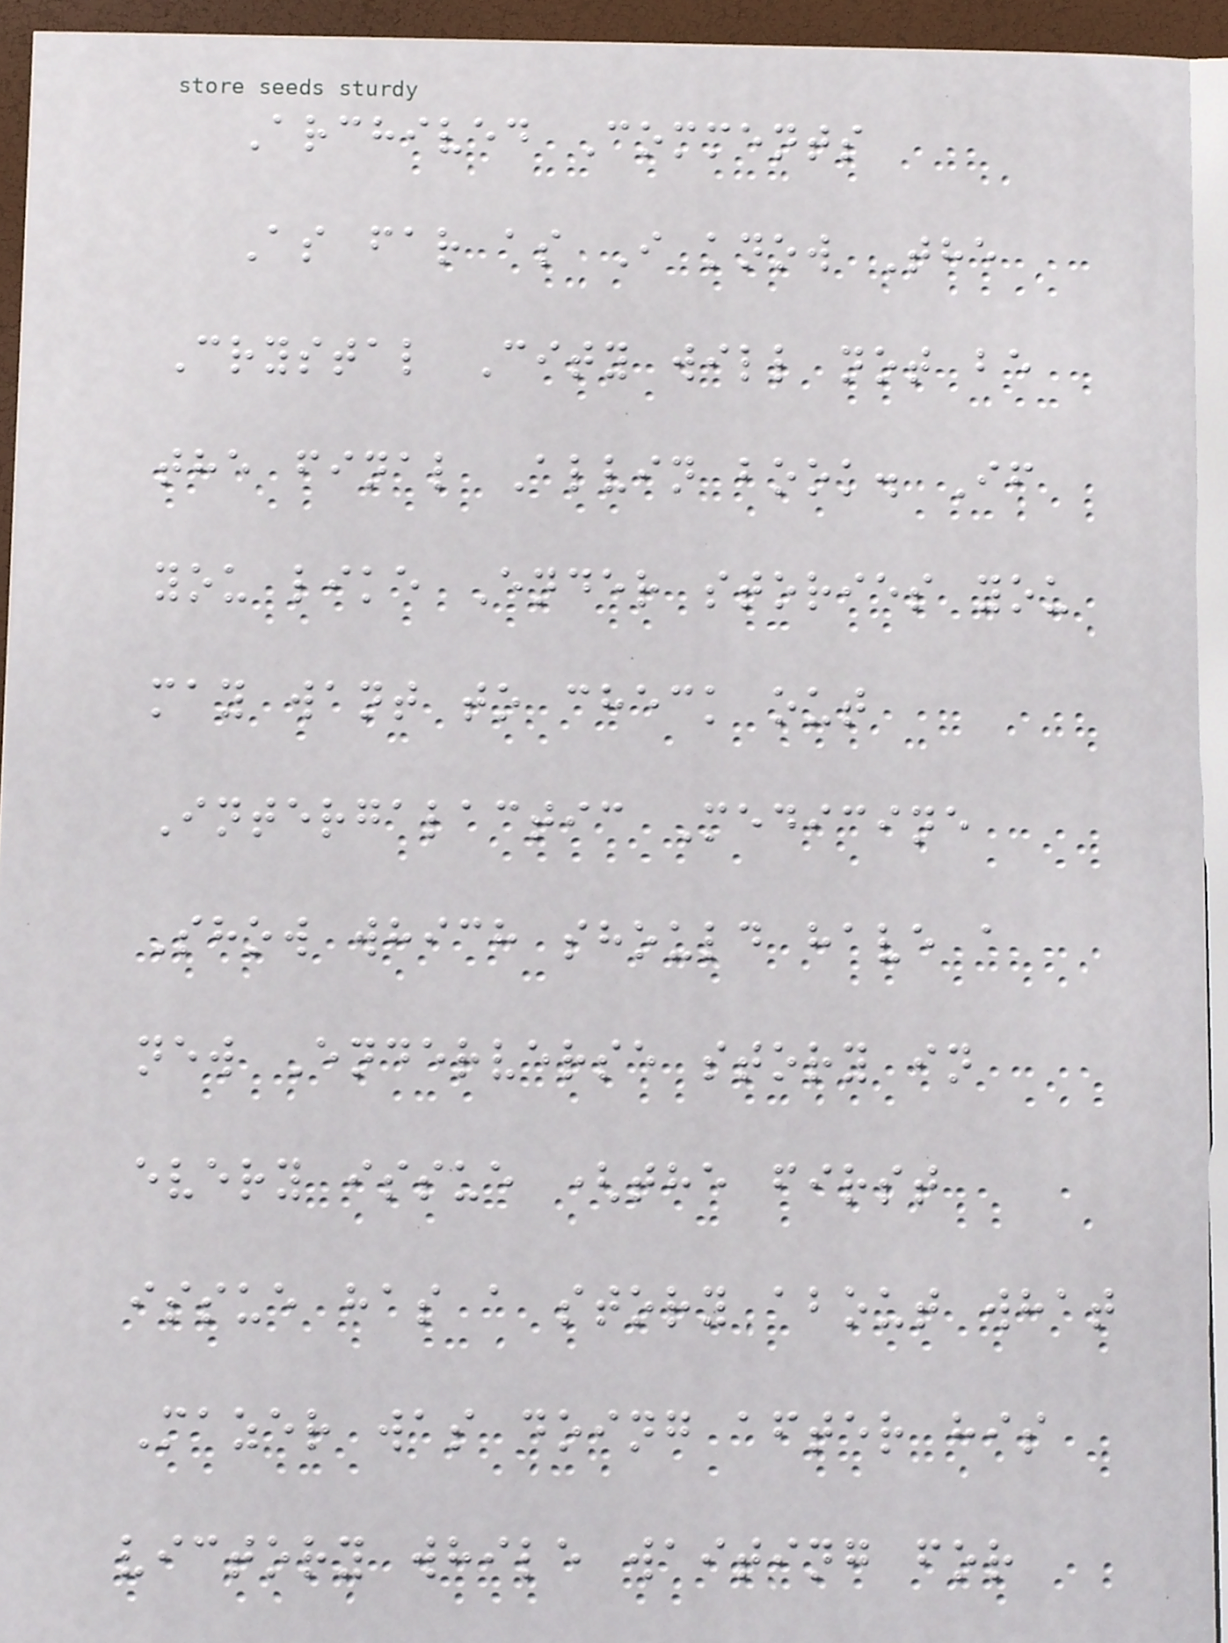Archived Comments
As far as I know The
Crystal City will not be
the final Alvin book. If
you like Ender stories you
may want to check out
Intergalactic Medicine
Show which should have a
new Enderverse story in
every issue (the first
issue has a story about what
Mazer was doing after his
victory while waiting for
